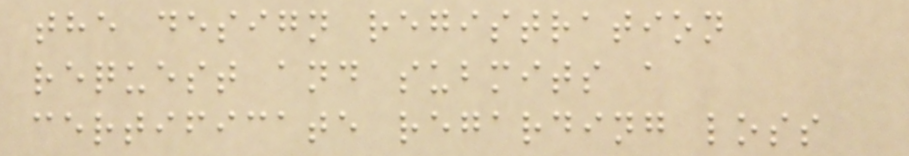the design registration
request and submits a
certificate regarding loss
